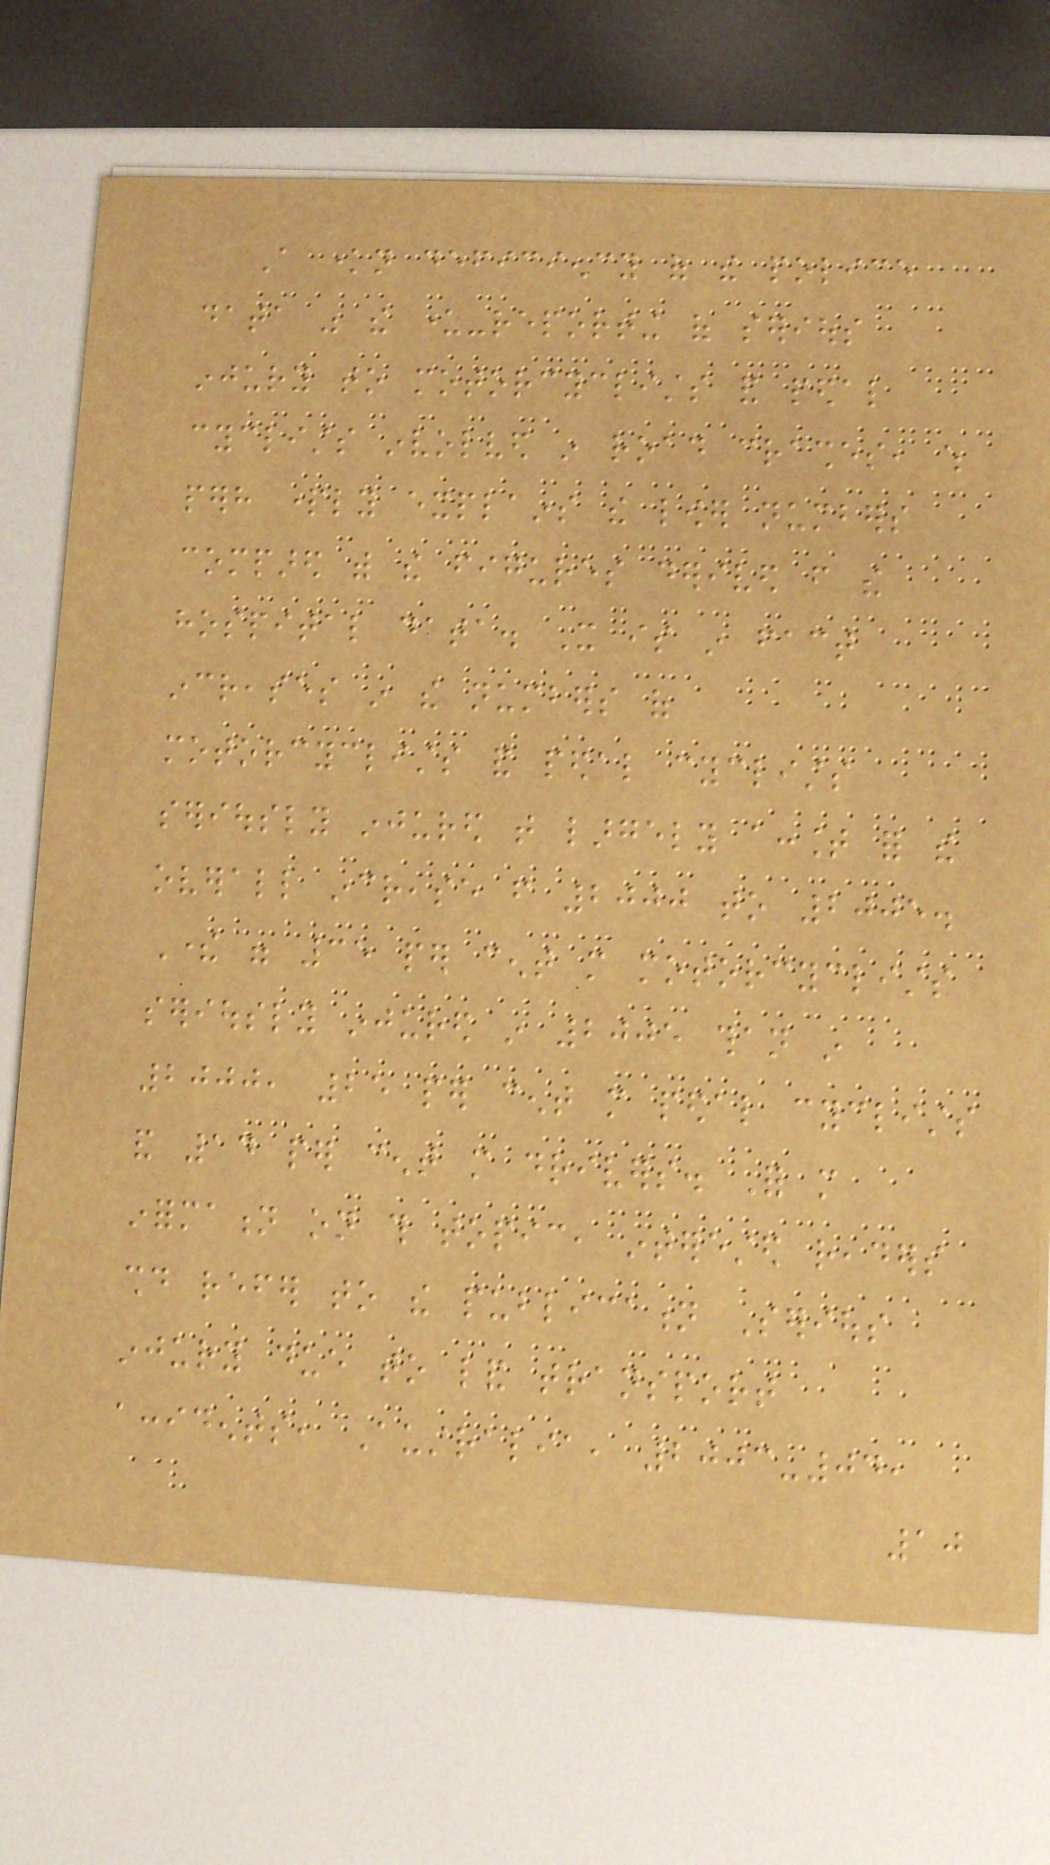A known deficiency of the police
data was the under-reporting of serious
injury to motorcyclists and pedal
cyclists involved in road crashes, which
perhaps partly explains the lower numbers
compared with the figures derived from the
hospital data. It is in fact
increases in the numbers of
motorcyclists and pedal cyclists
seriously injured that largely account for the
overall increase from 2000 to 2005.
There were 35 per cent more motorcyclists
seriously injured in 2005 than in
2000, 25 per cent more pedal cyclists
and 14 per cent more drivers. For more
information on this topic, interested readers
should refer to the publication Serious
injury due to land transport
accidents, Australia, 2003-04,
10
